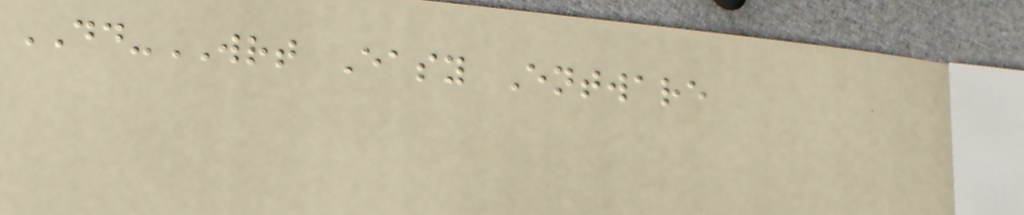DD-WRT Easy Entware
